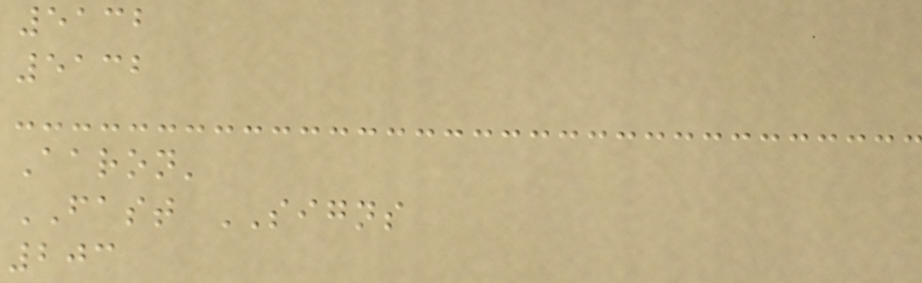5132
5132
Aaron'
FAST SIGNS
203
